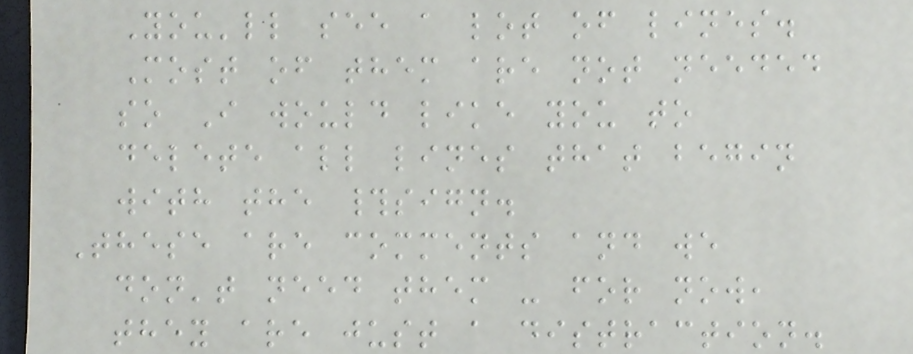You'll see a lot of lines.
Most of them are not needed
so I would like you to
delete all lines that begin
with the #sign.
These are comments and we
don't need them - for now,
they are just a distraction.
